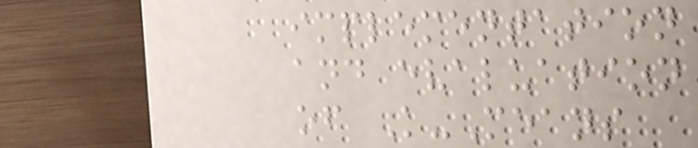implementation
and evaluation
of K-Means
